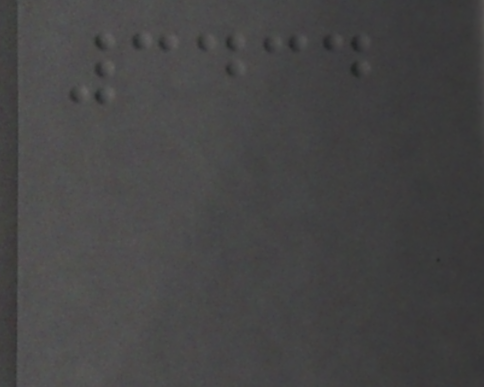3434
